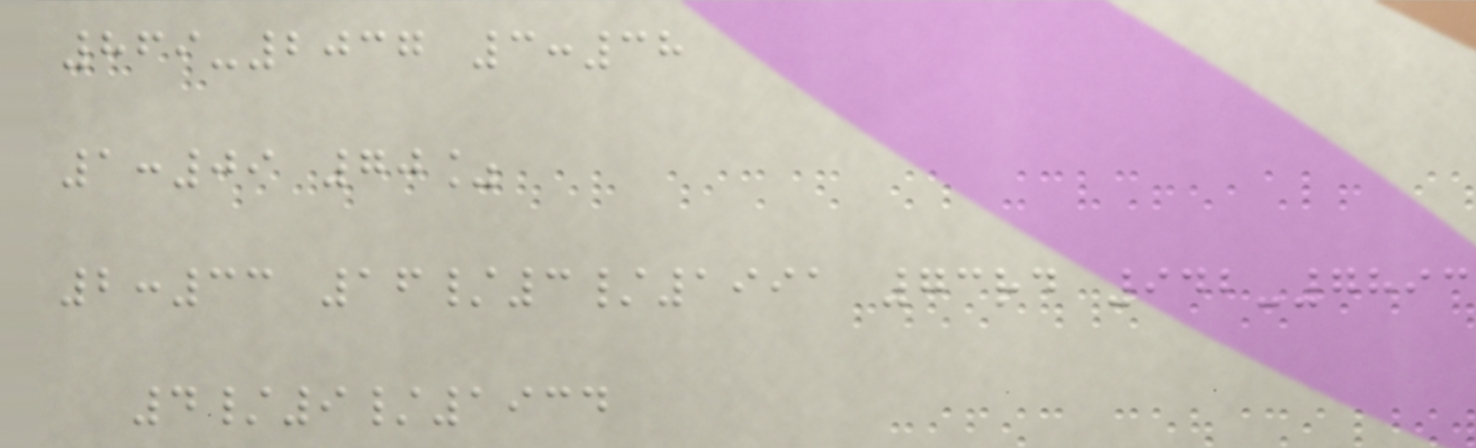869-2037 3:38
1:09 70%
2:33 16/3/1991 73rd 942-7893
4/9/1934
